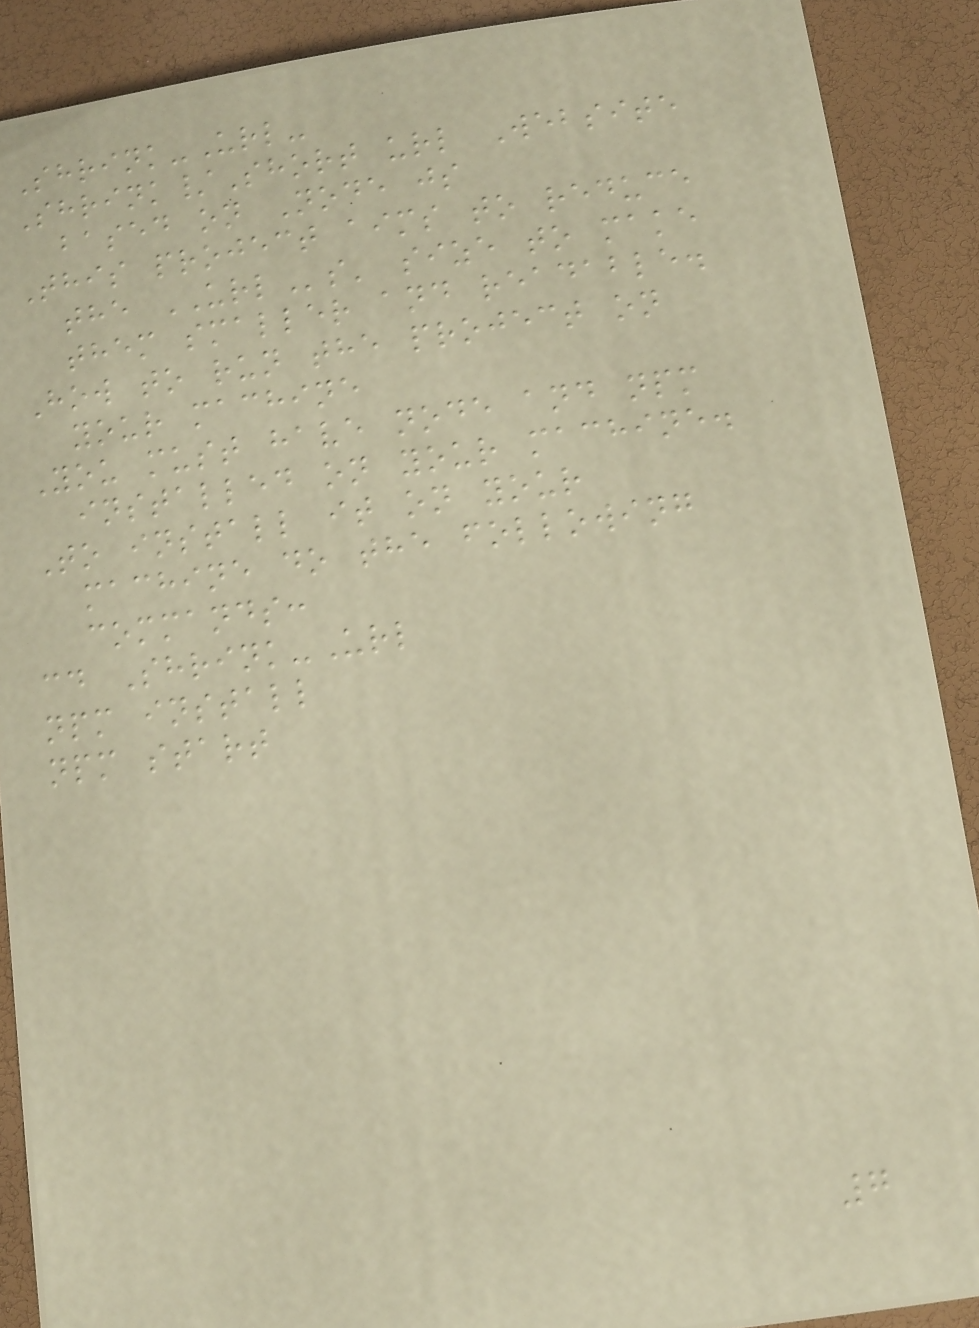Shrink-Url-
Shrink/Short url Website
based on Node js
This project aims to reduce
the URLs' size to make
them smaller and readable.
How to run the project on
your machine
You must have node and npm
installed on your machine.
To install it on your
machine do the following
commands:
cd Shrink-Url
npm install
npm start
7
